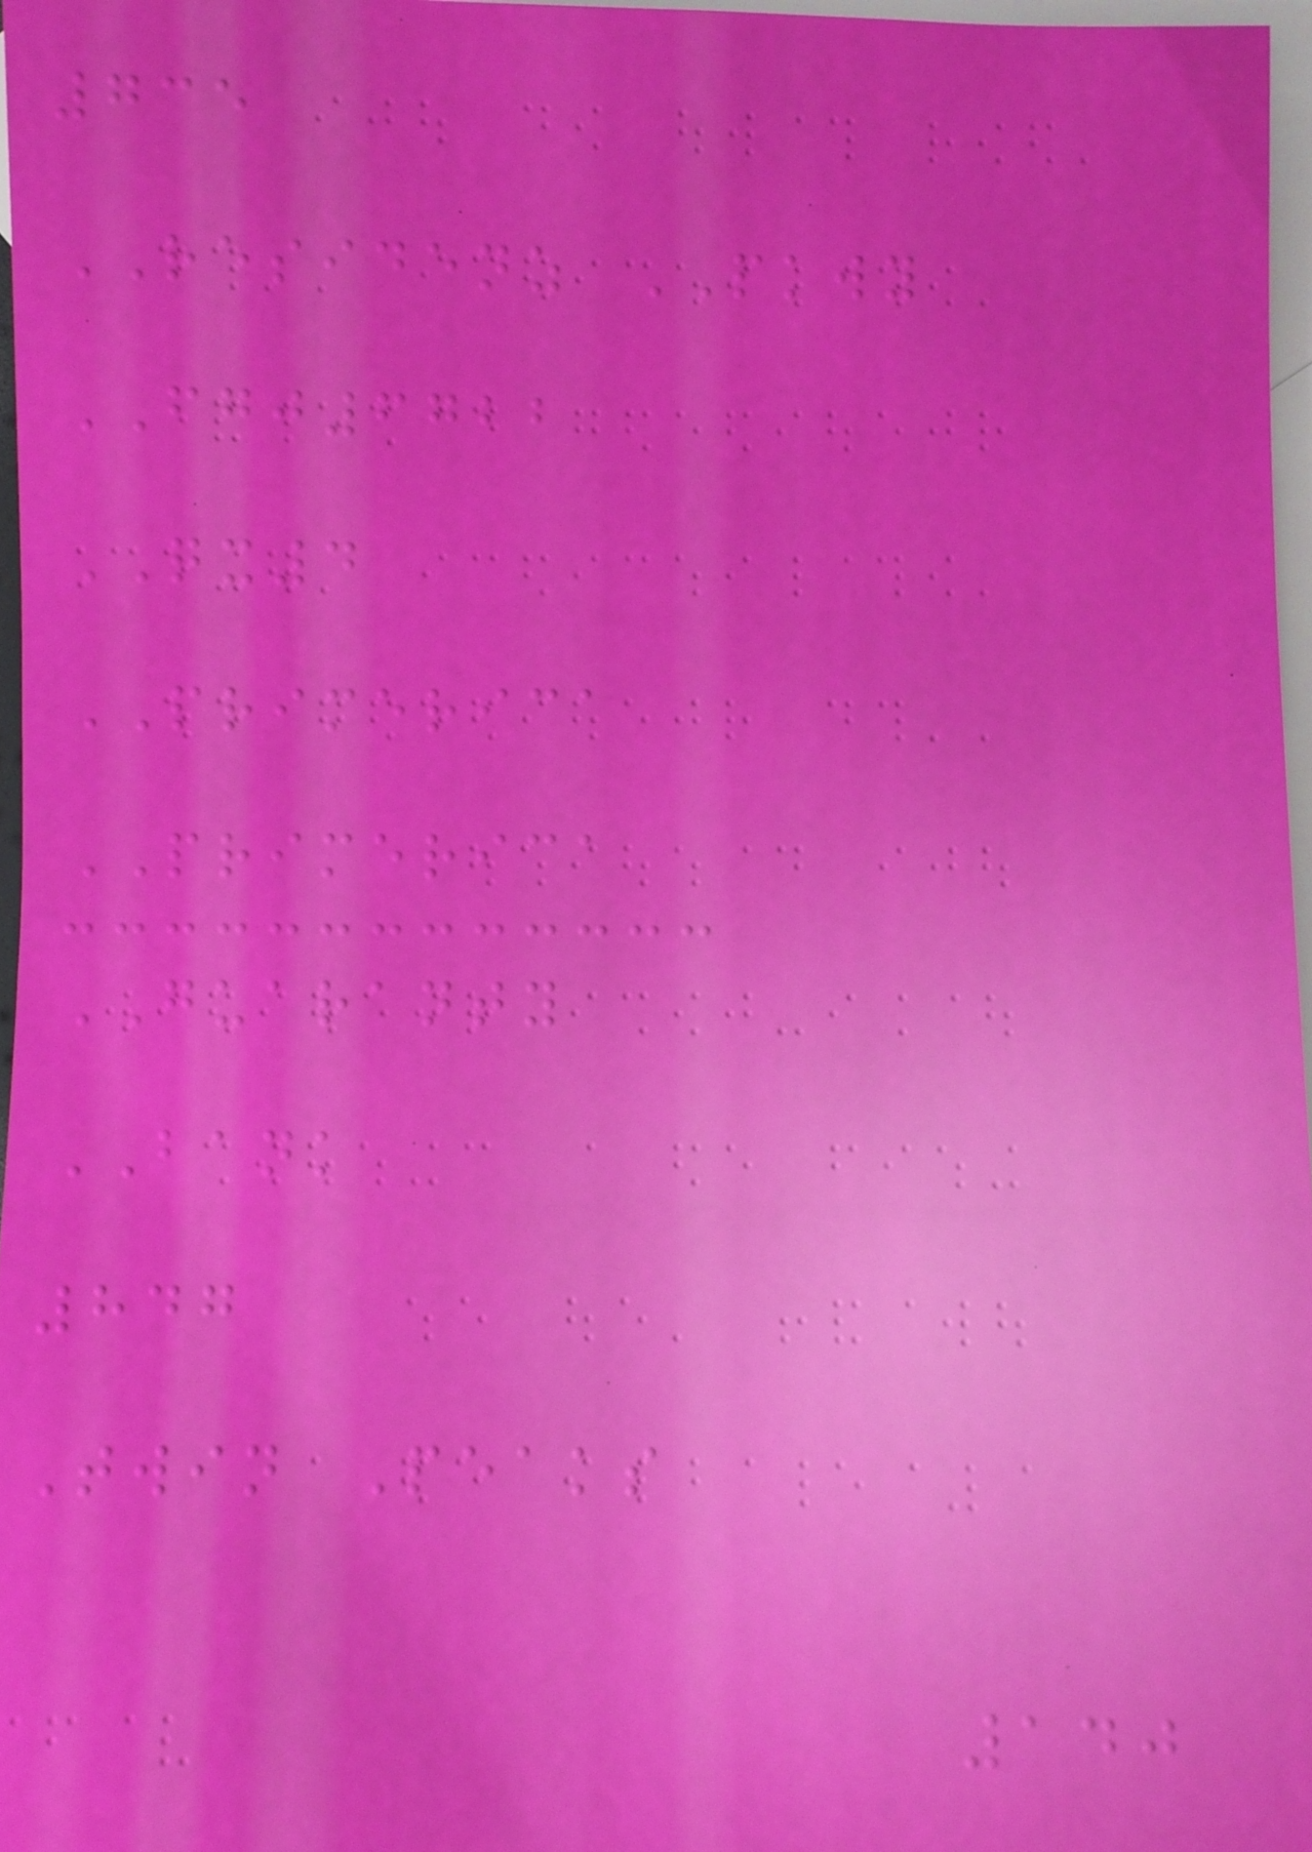735
RESIDENZ PKWY
FGJ6722
QX4
PRIMERICA
PRIMERICA
GUARANTY
BANK
847
Twin Peaks
140
